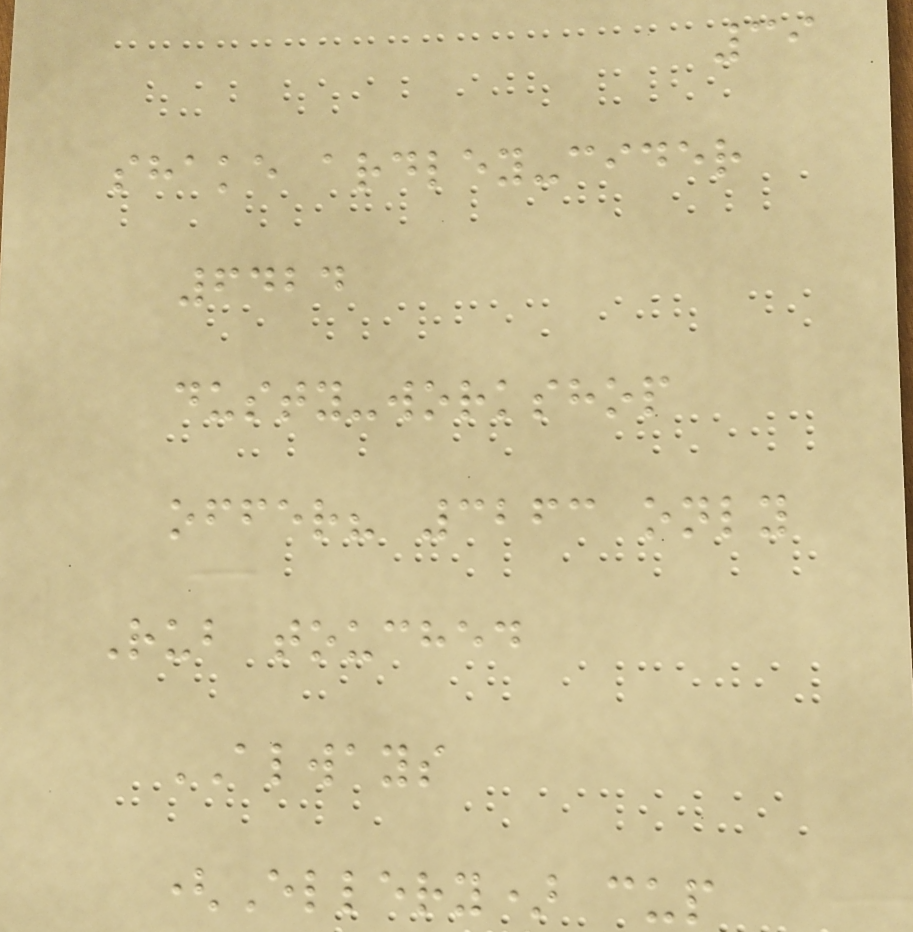39
shake ardley-cider
6424
dusty-workshop
offer? 3263 only
Rub touched
ALWAYS
(Ellery) cup
